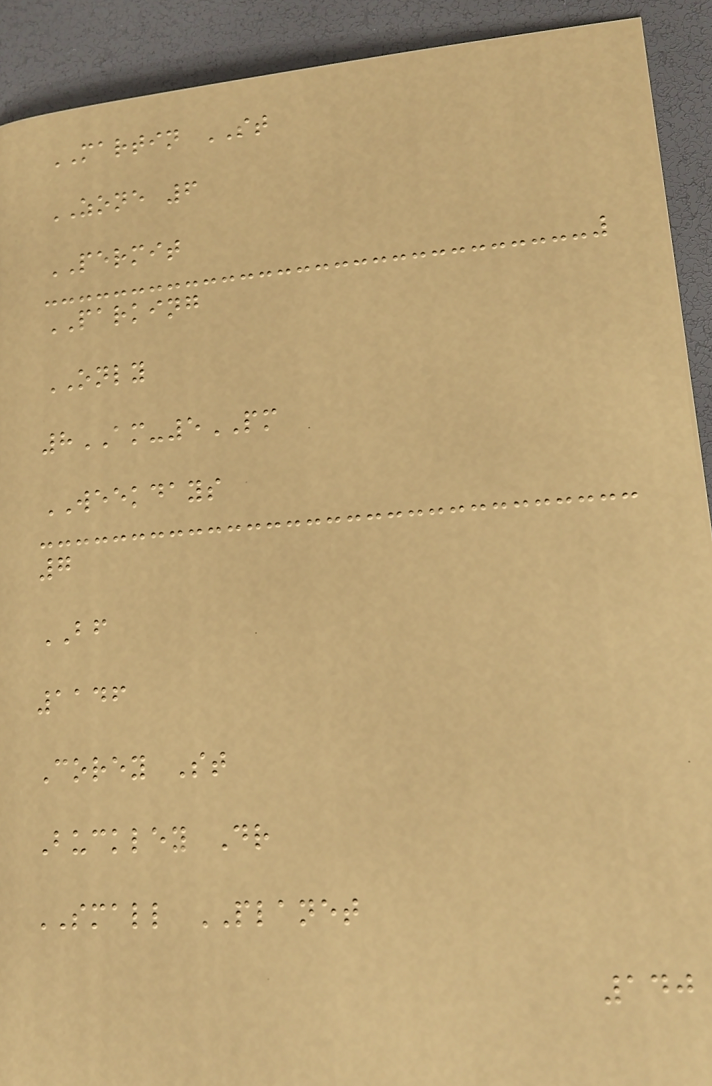MARTIN ST
ZONE 6
PERMIT
PARKING
ONLY
8AM-5PM
WEEKDAYS
7
BF
1146
Corey St
Buckley Dr
SMALL PLANET
140
